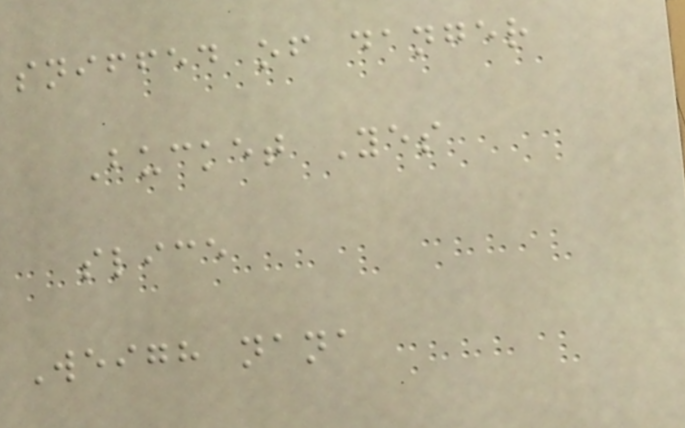sniffed of danger
Bucket Yes
slice
Weigh nana
